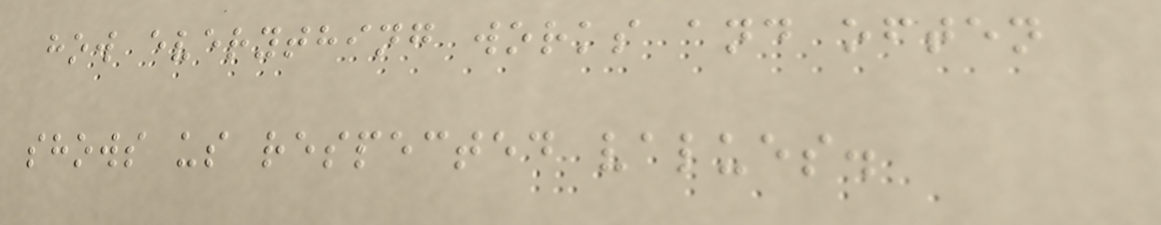how everything works and often
shows us respected values.
